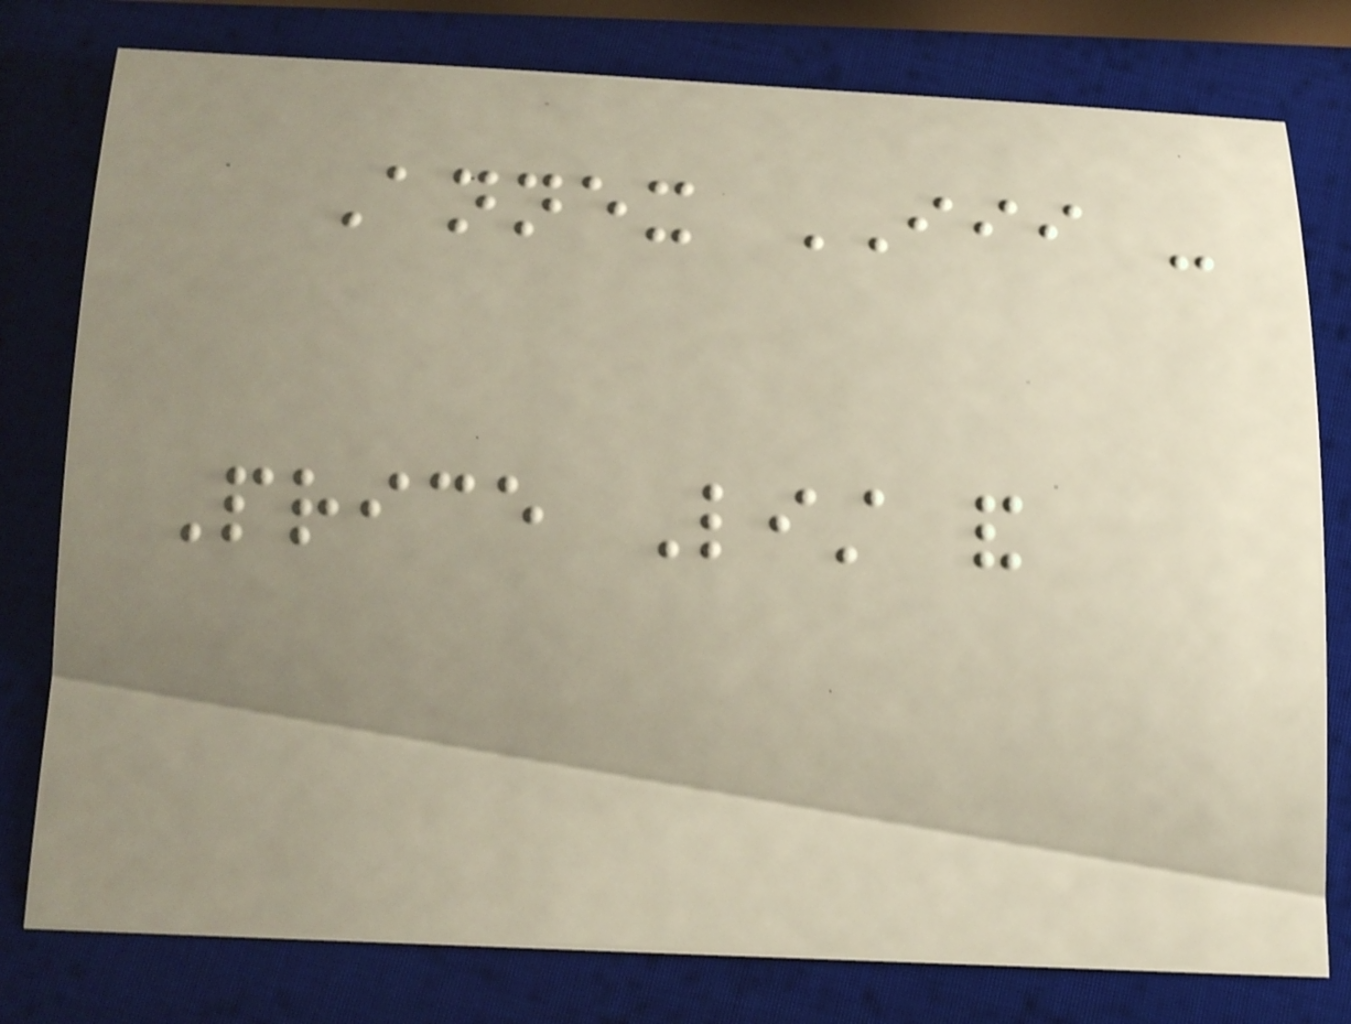Annex III -
Price List and
